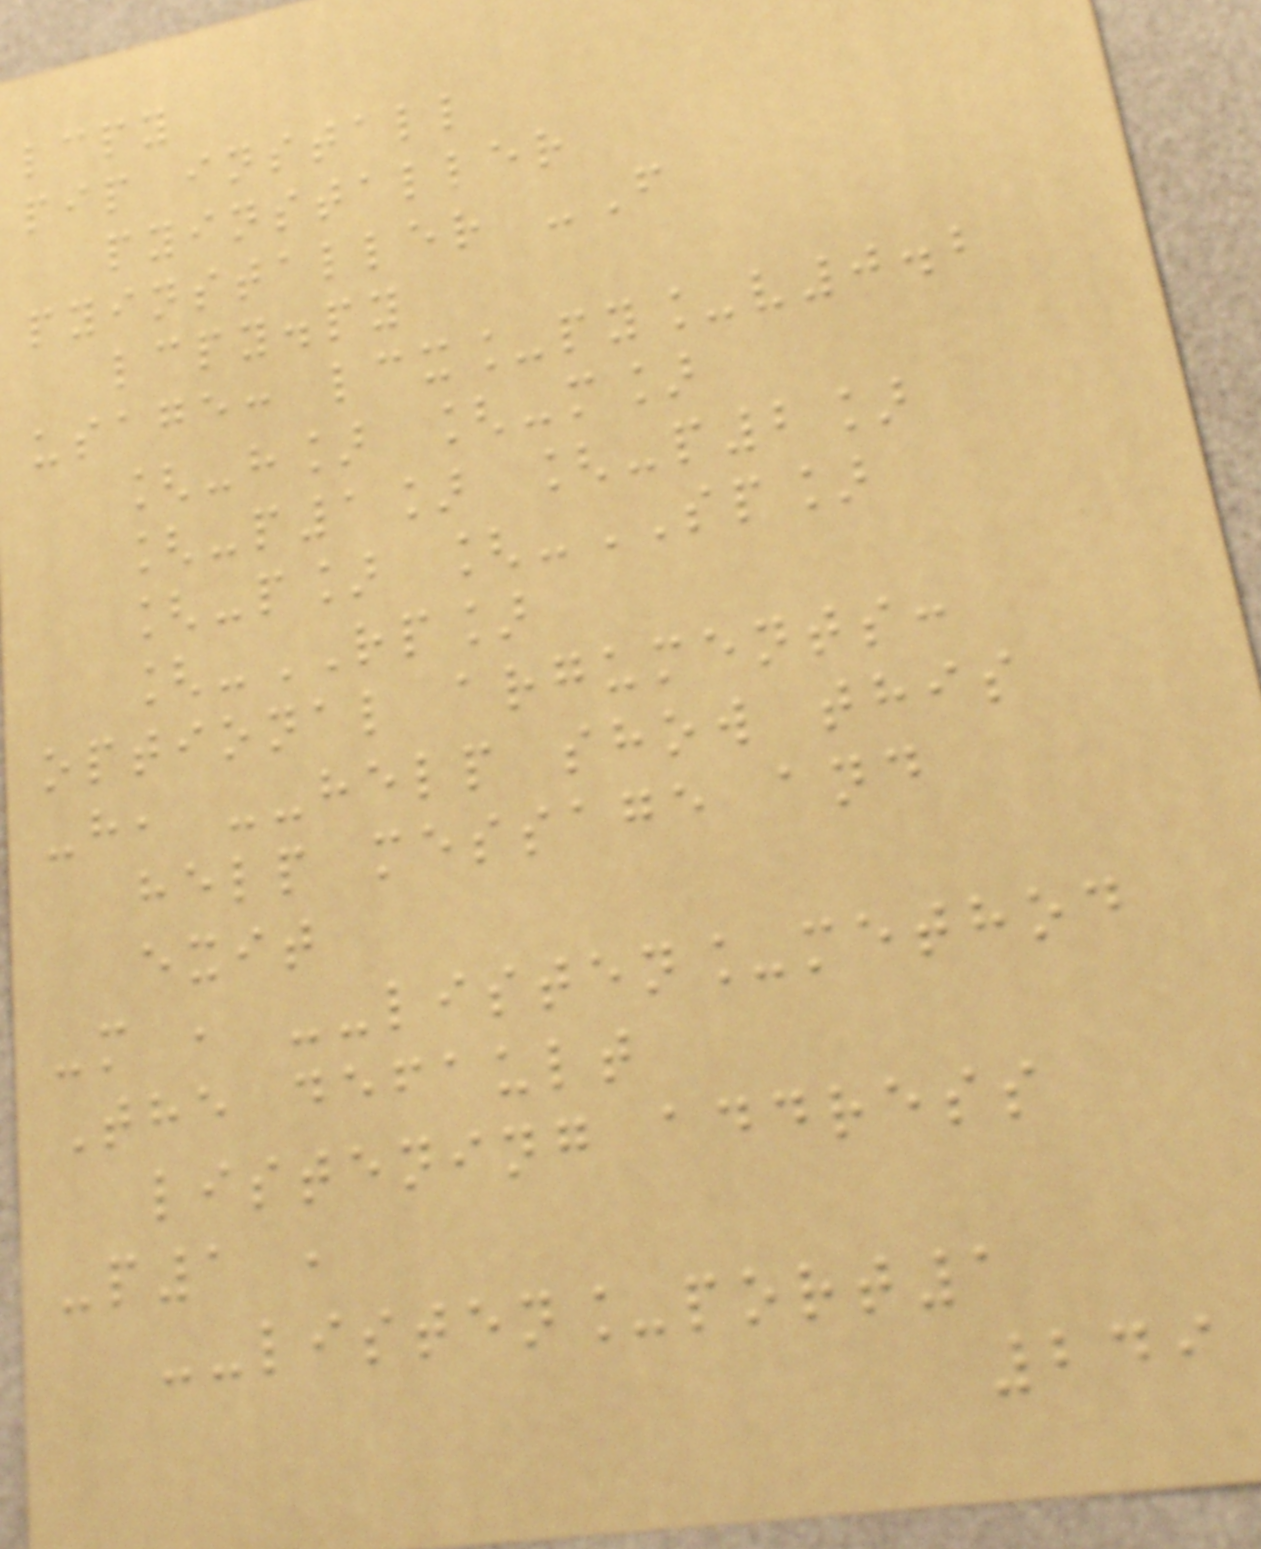lcpy
pip install
pyinstaller
pyinstaller -F
lcpy.py
usage: lcx_py_v0.2
[-h] [-m]
[-p1] [-p2]
[-p] [-SP]
[-RP]
optional arguments:
-h, --help show this
help message and
exit
-m , --listen_method
The default
listening address
-p1 ,
--listen_port1
249
